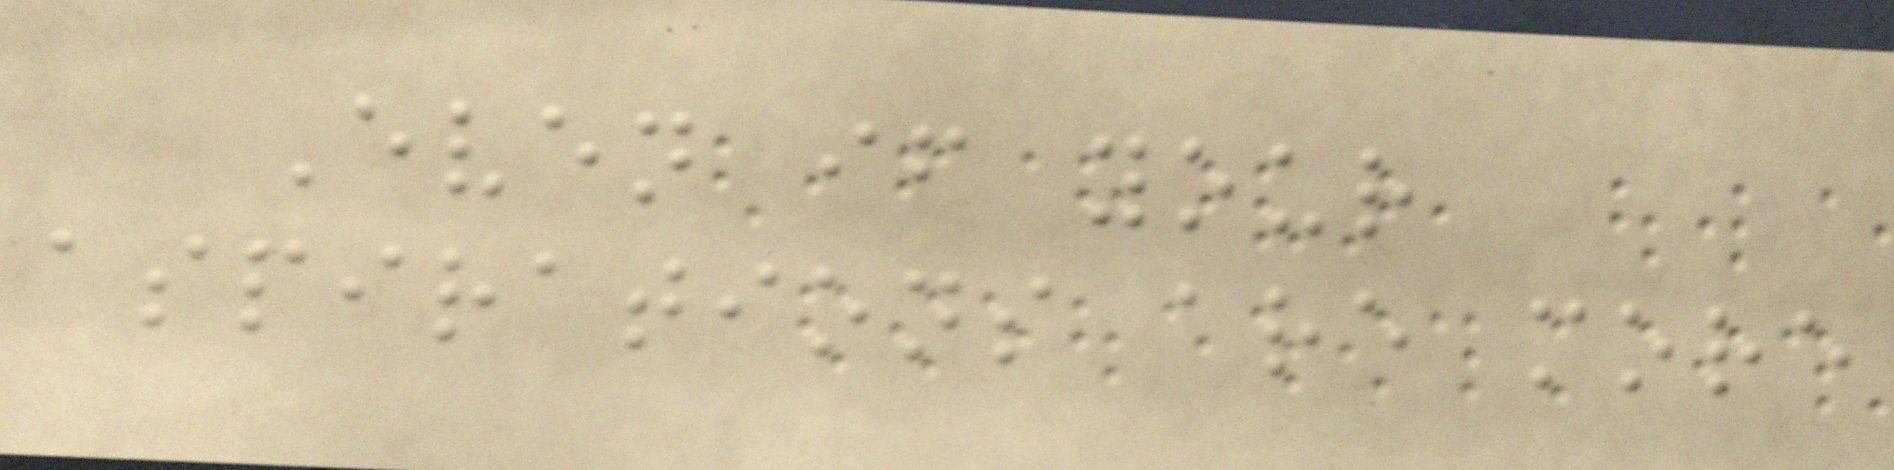Even if your
aspirations are more
